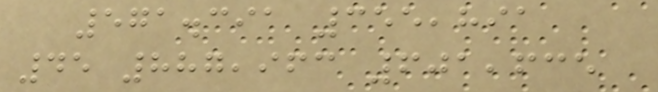571.391 355,891
45 887,963 601,635
